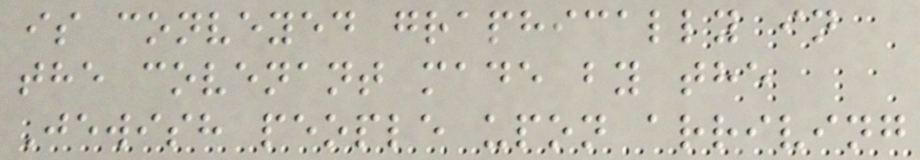is conveyed graphically in
the covenant made by the
Jewish people upon arriving
